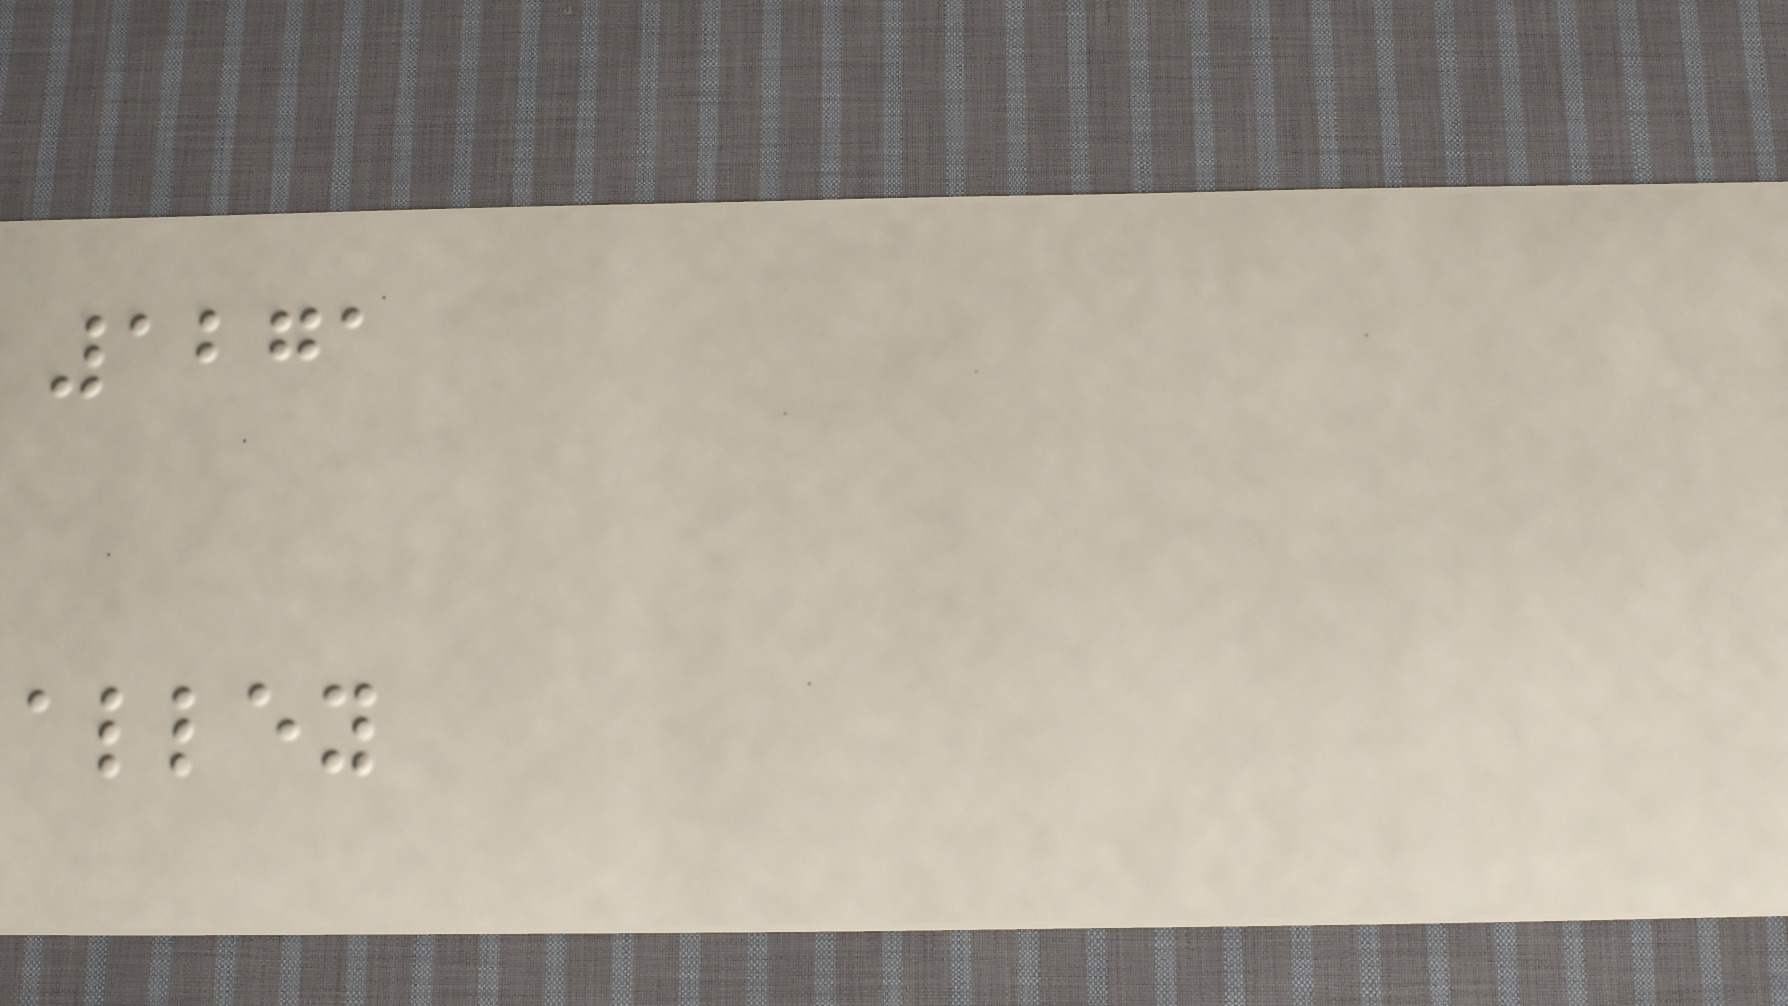1271
alley
